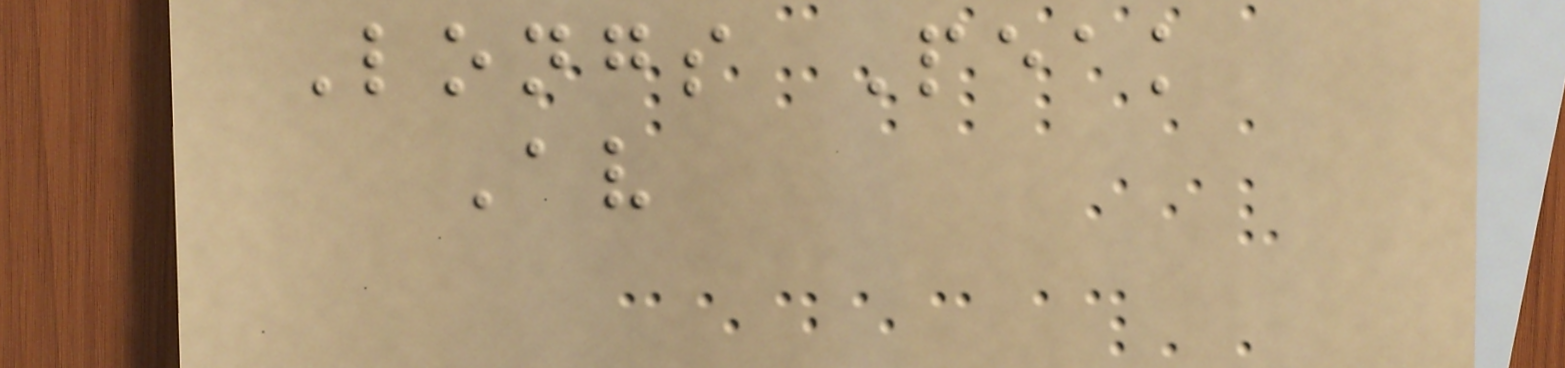Longs Peak
Av
